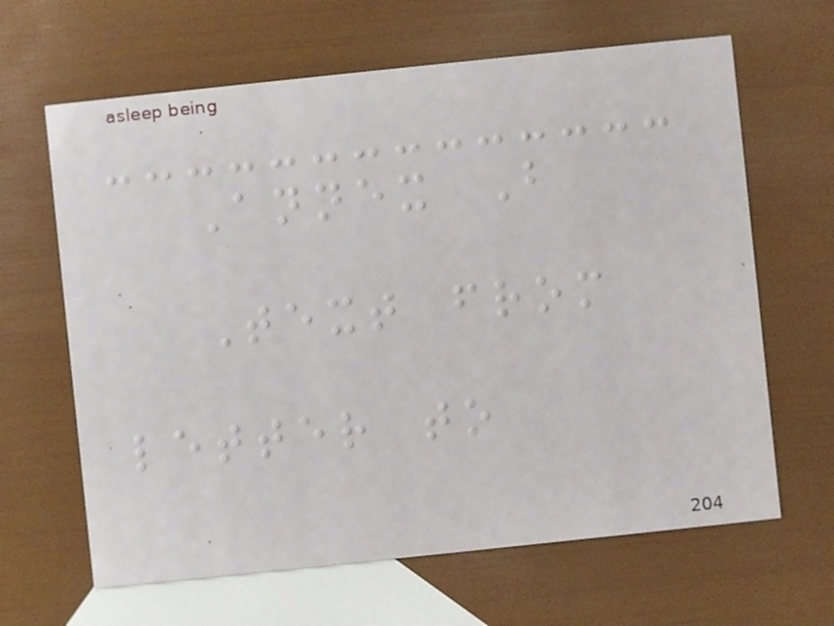Annex B
Text from
letter to
